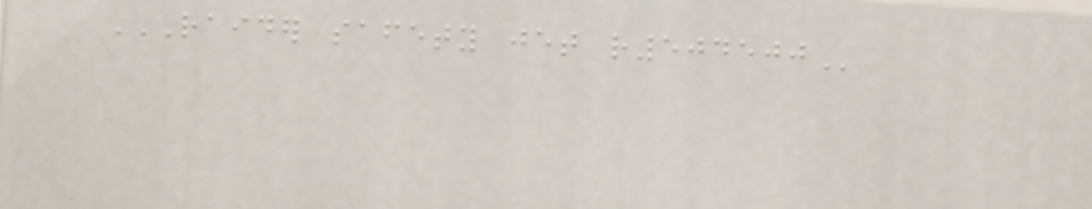RAIDER SAFETY JET R504500
